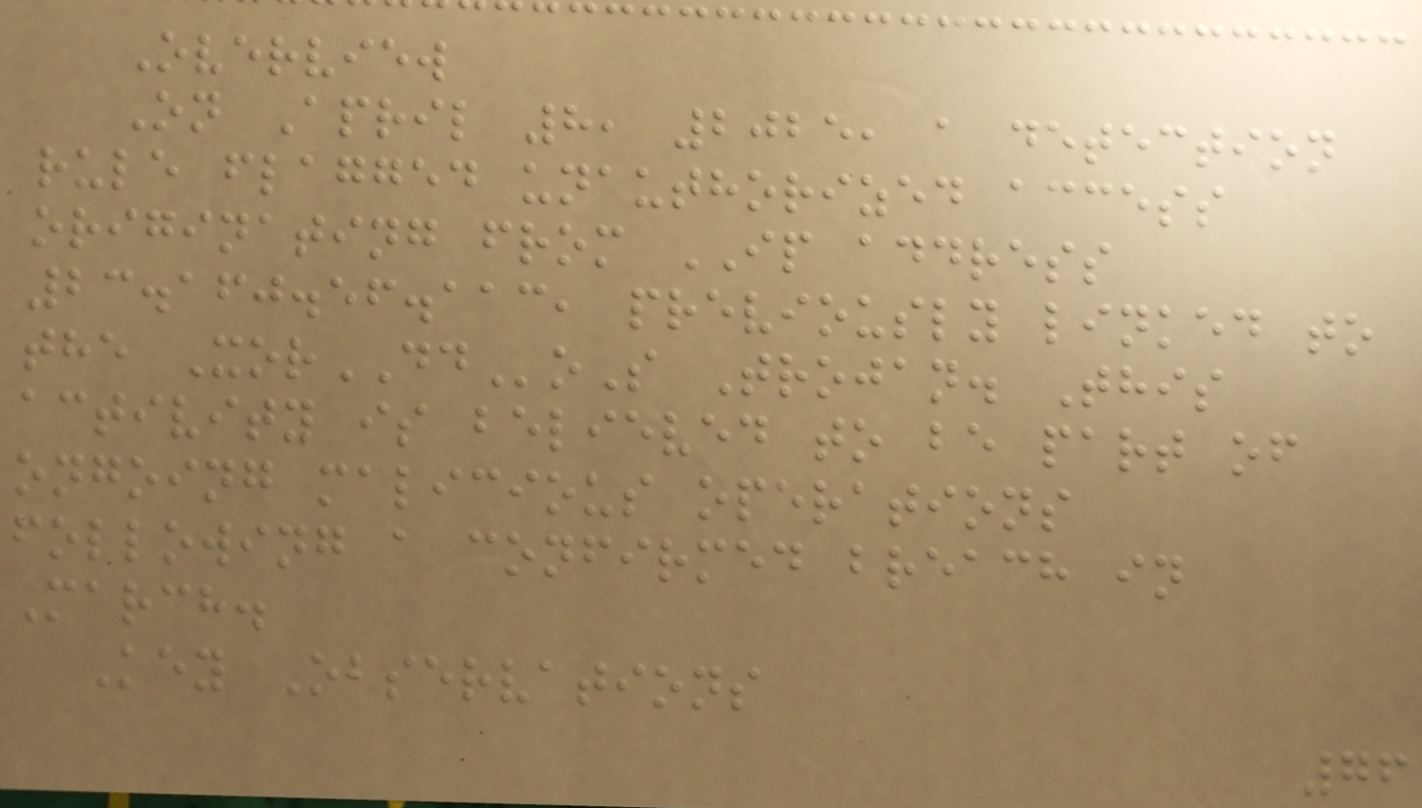Overview
On April 8, 2025, a detection
rule flagged unauthorized access
originating from IP address
23.160.56.113, previously linked to
the XorDDoS Trojan. This
activity is believed to be part of
ongoing malicious operations
following a confirmed breach in
March.
Key Observations
76
